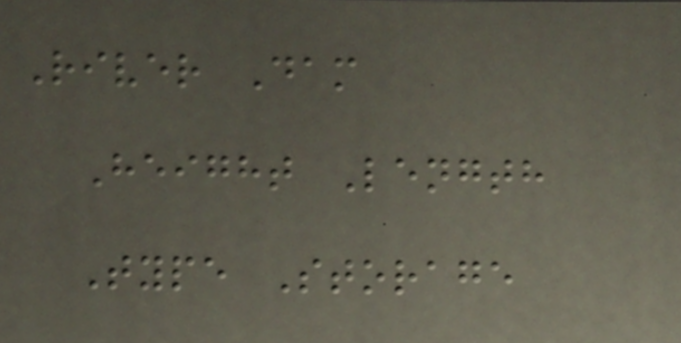River Dam
Height Length
Type Storage
